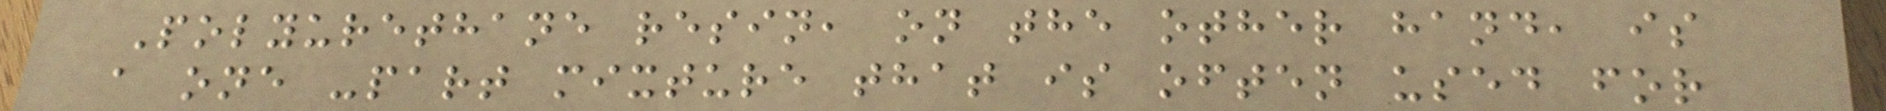Polyurethane resin, on the other hand, is
a one -part mixture that is often used for
